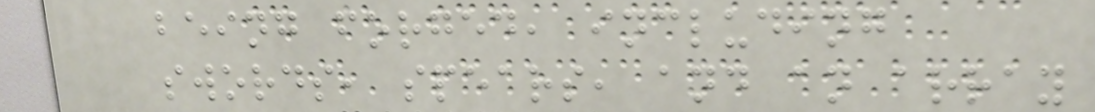being forged, including
swords, spears, and an array
